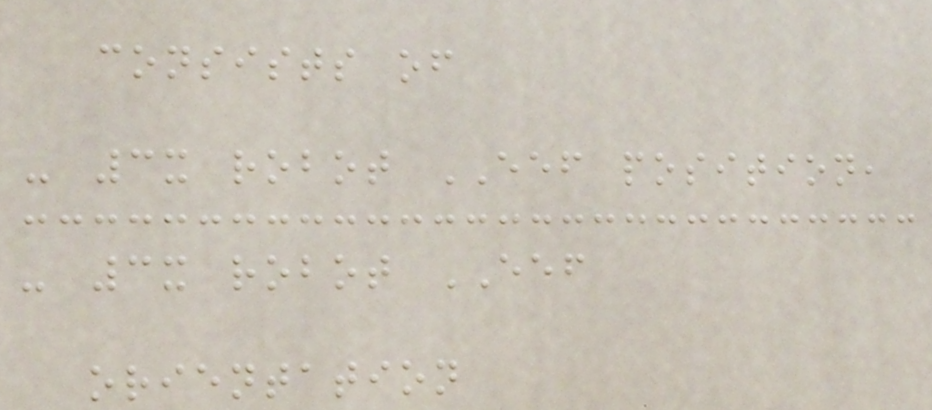consists of
- 3x robot EEF position,
- 3x robot EEF
orientation
